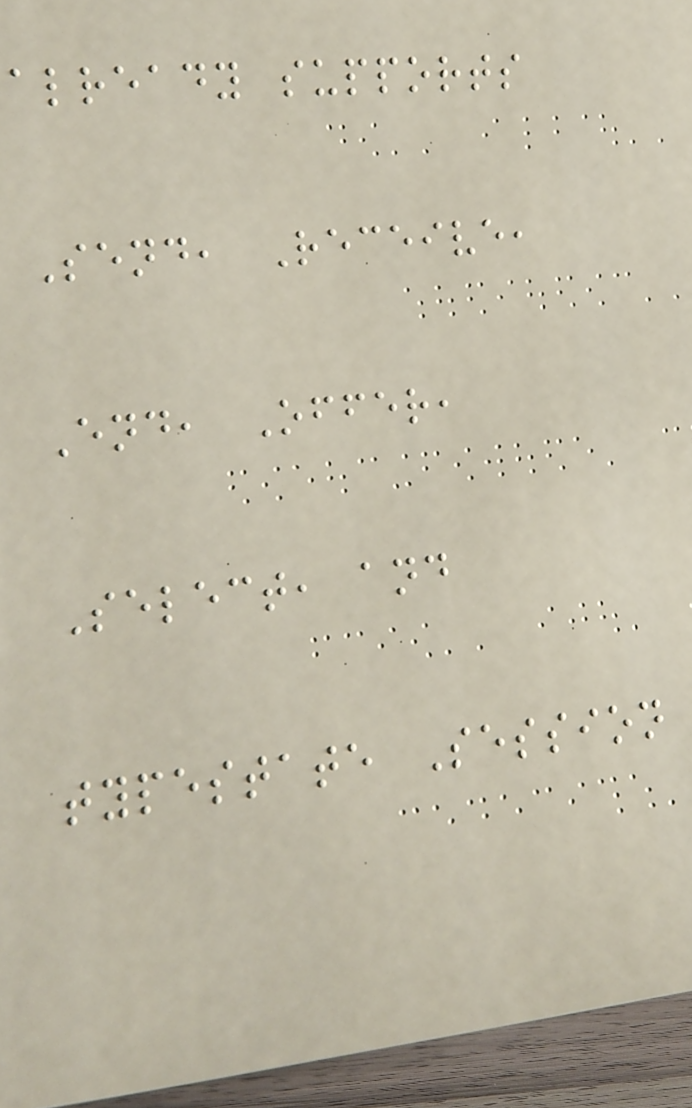already supports
Send, Receive,
End, Offer,
Select, and
typestate Session
